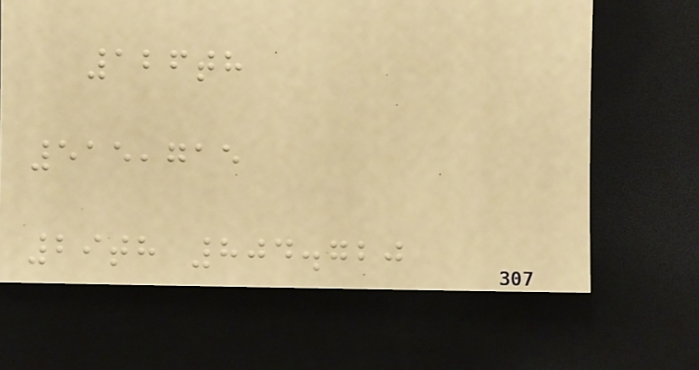126th
515,715
29th 804.720
